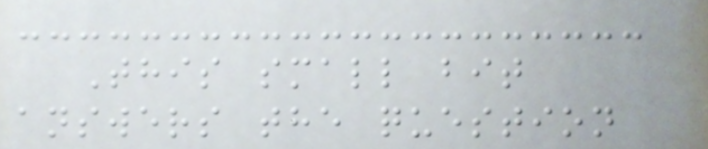This small bit
answers the question
